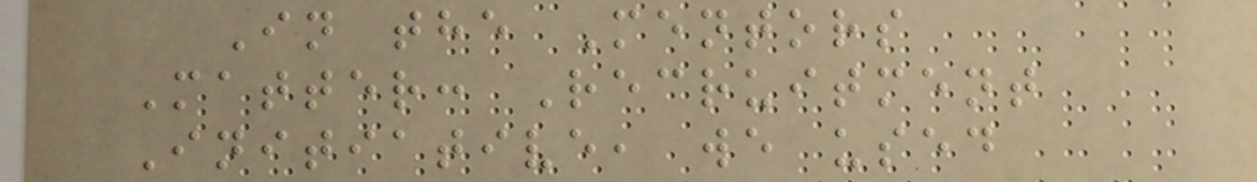In the Mentors
Matter: Recruitment
Initiative, we used
